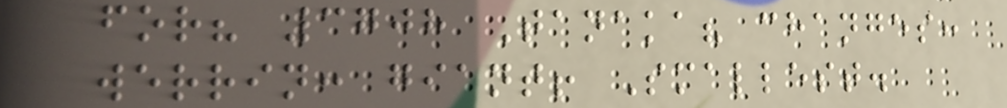for? 3708 Tanaka? changes:
werrin: giant! Smallest.
